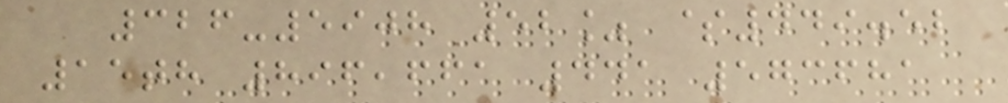326-5908 52% $449.52
15th 896,661 441 573681
